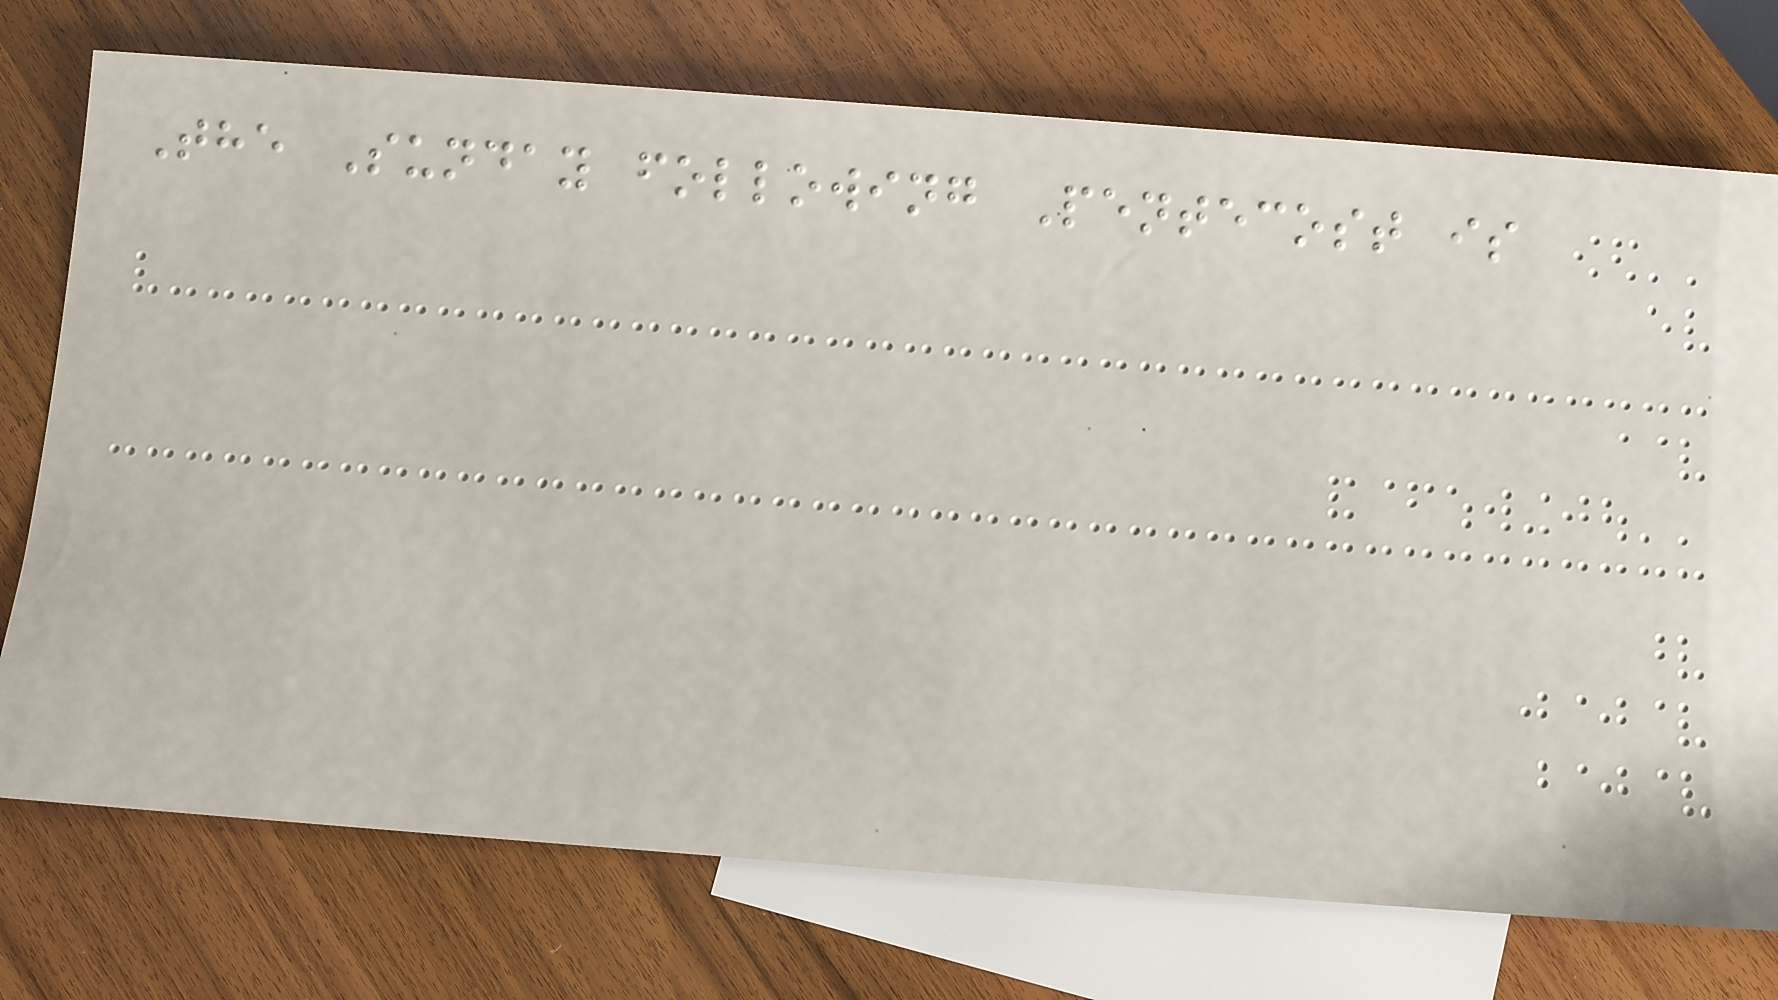The Sunday following Pentecost is
